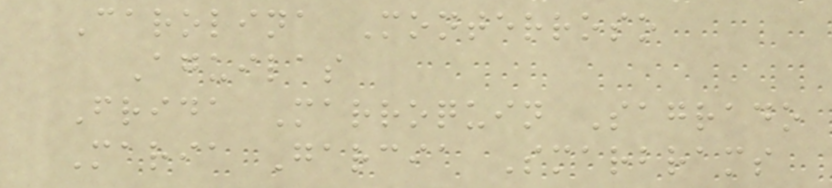Carolina Monterroso
Aguilas
Frida Marroquin Sagrado
Maria Garcia Smarbrams
